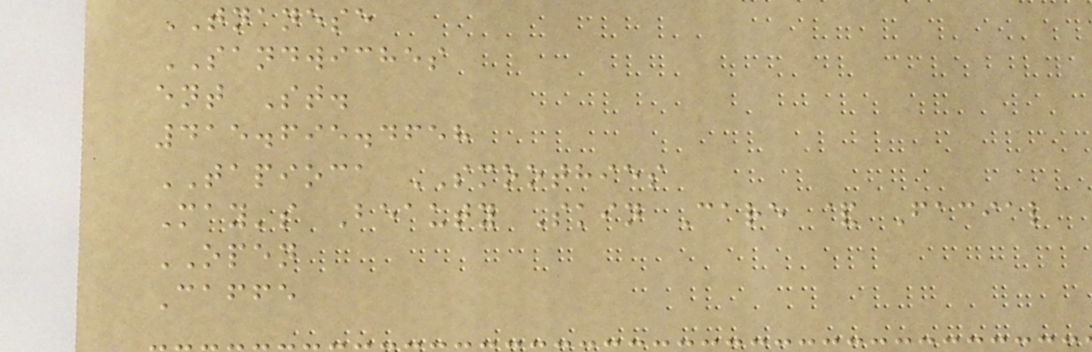TNANESE
SANDWICHES
ent St.
415.695.4658
TAPIOCA SMOOTHIES
May's Beauty Skin Care & Facial
OPEN
Caffe
